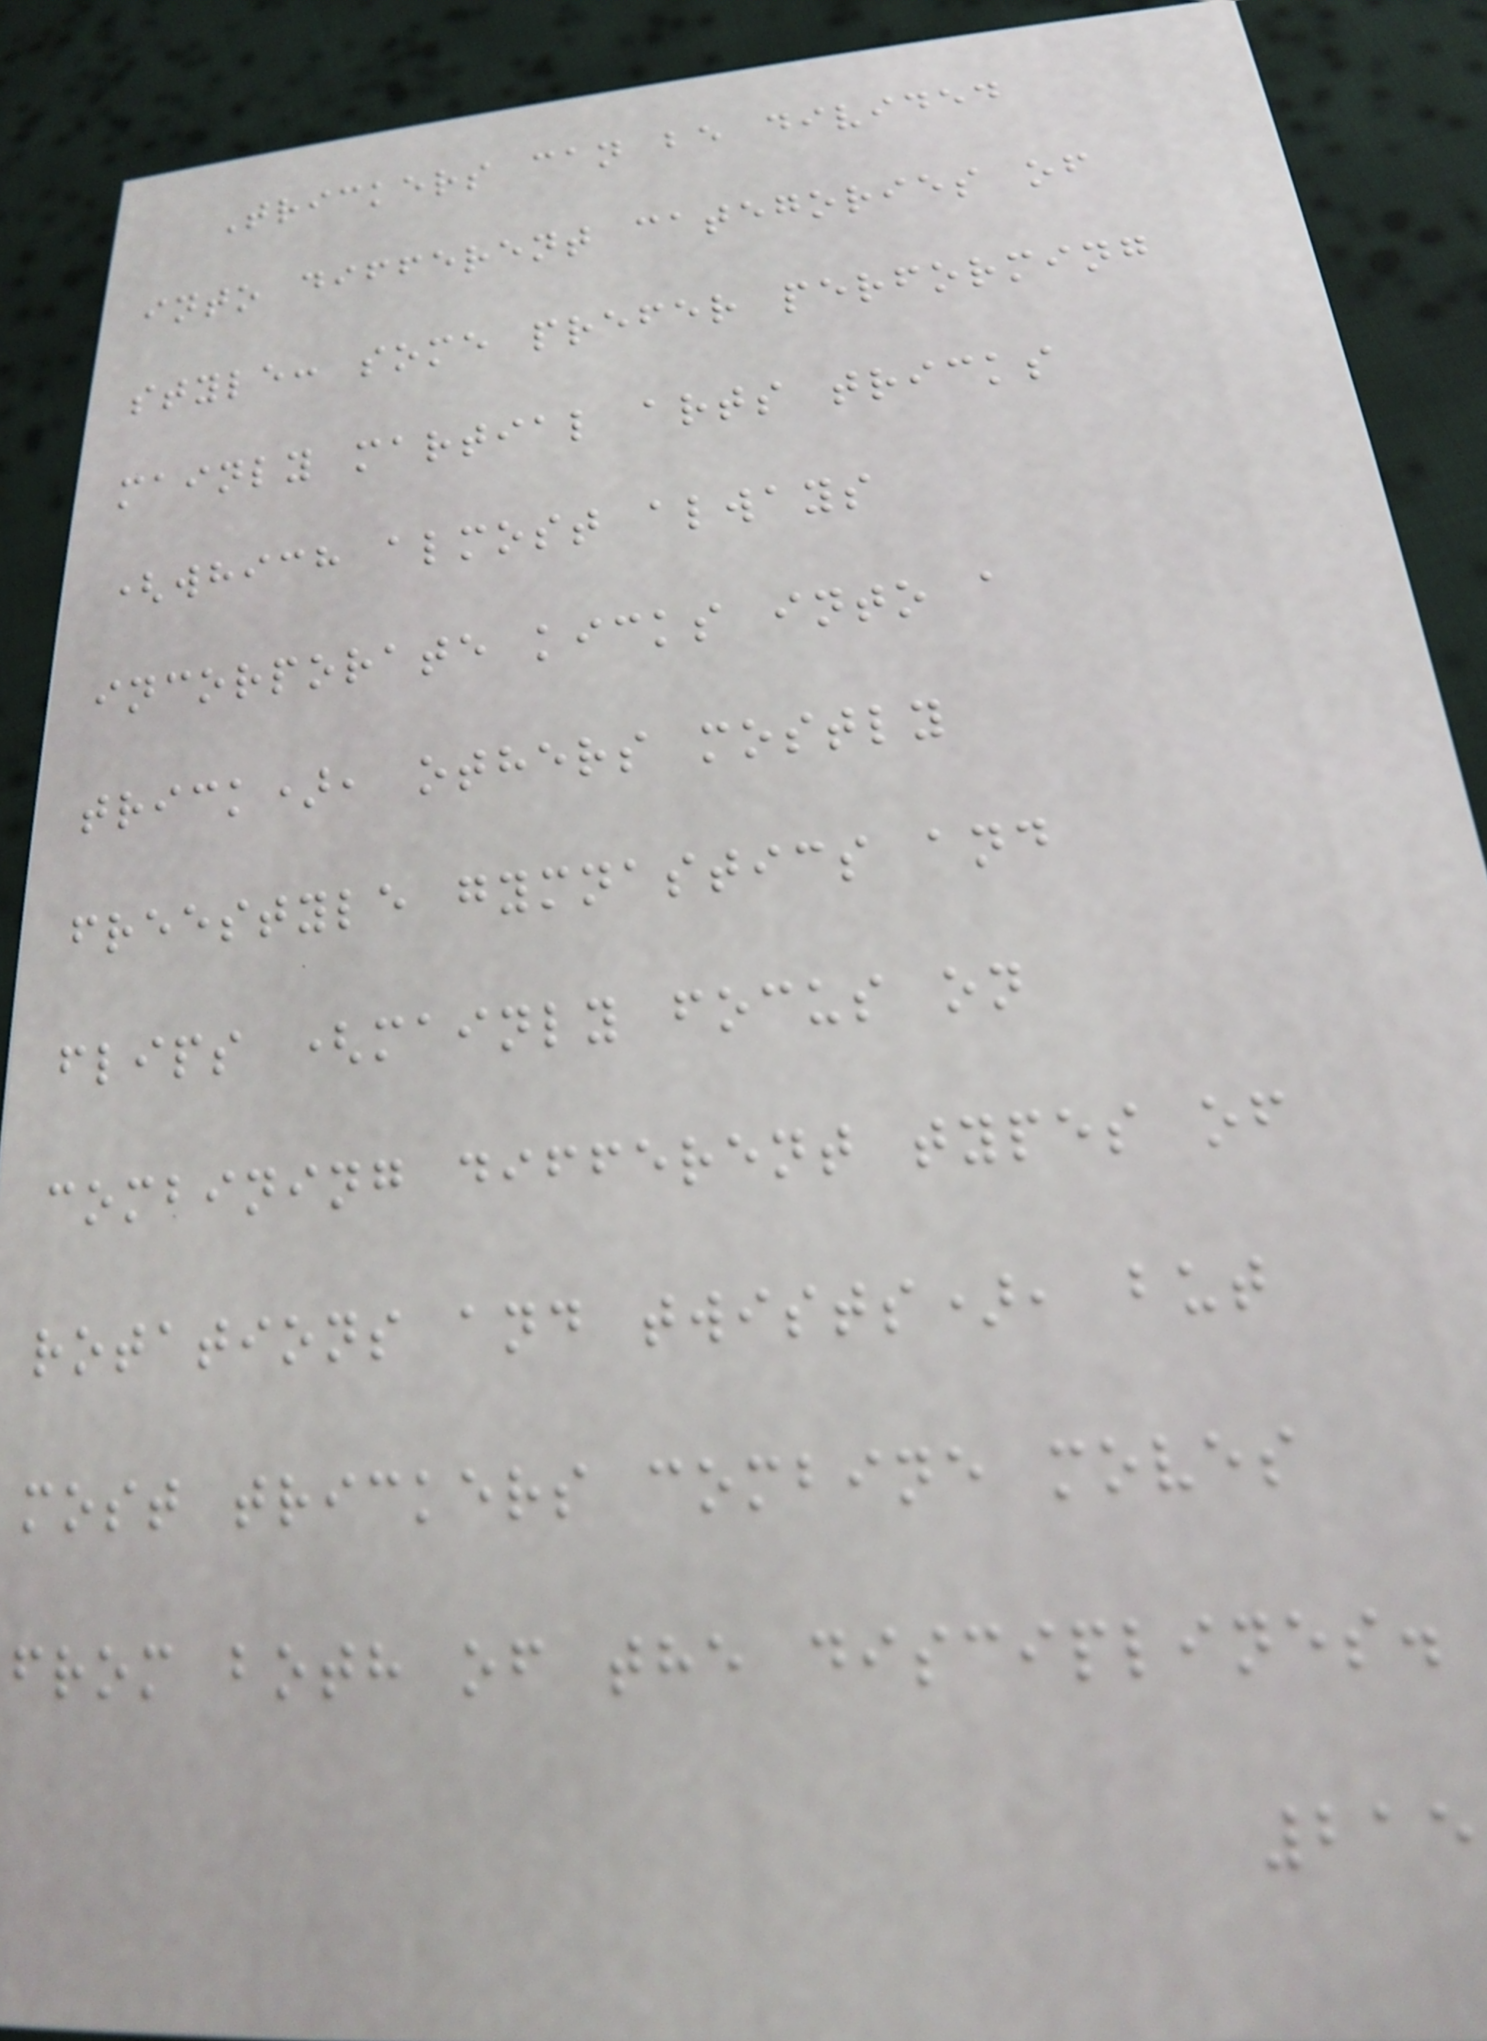Trickers can be divided
into different categories of
style: some prefer performing
mainly martial arts tricks
(which almost always
incorporate kicks into a
trick), others mostly
freestyle gymnastics and
flips (mainly focus on
combining different types of
rotations and twists), but
most trickers combine moves
from both of the disciplines.
215
